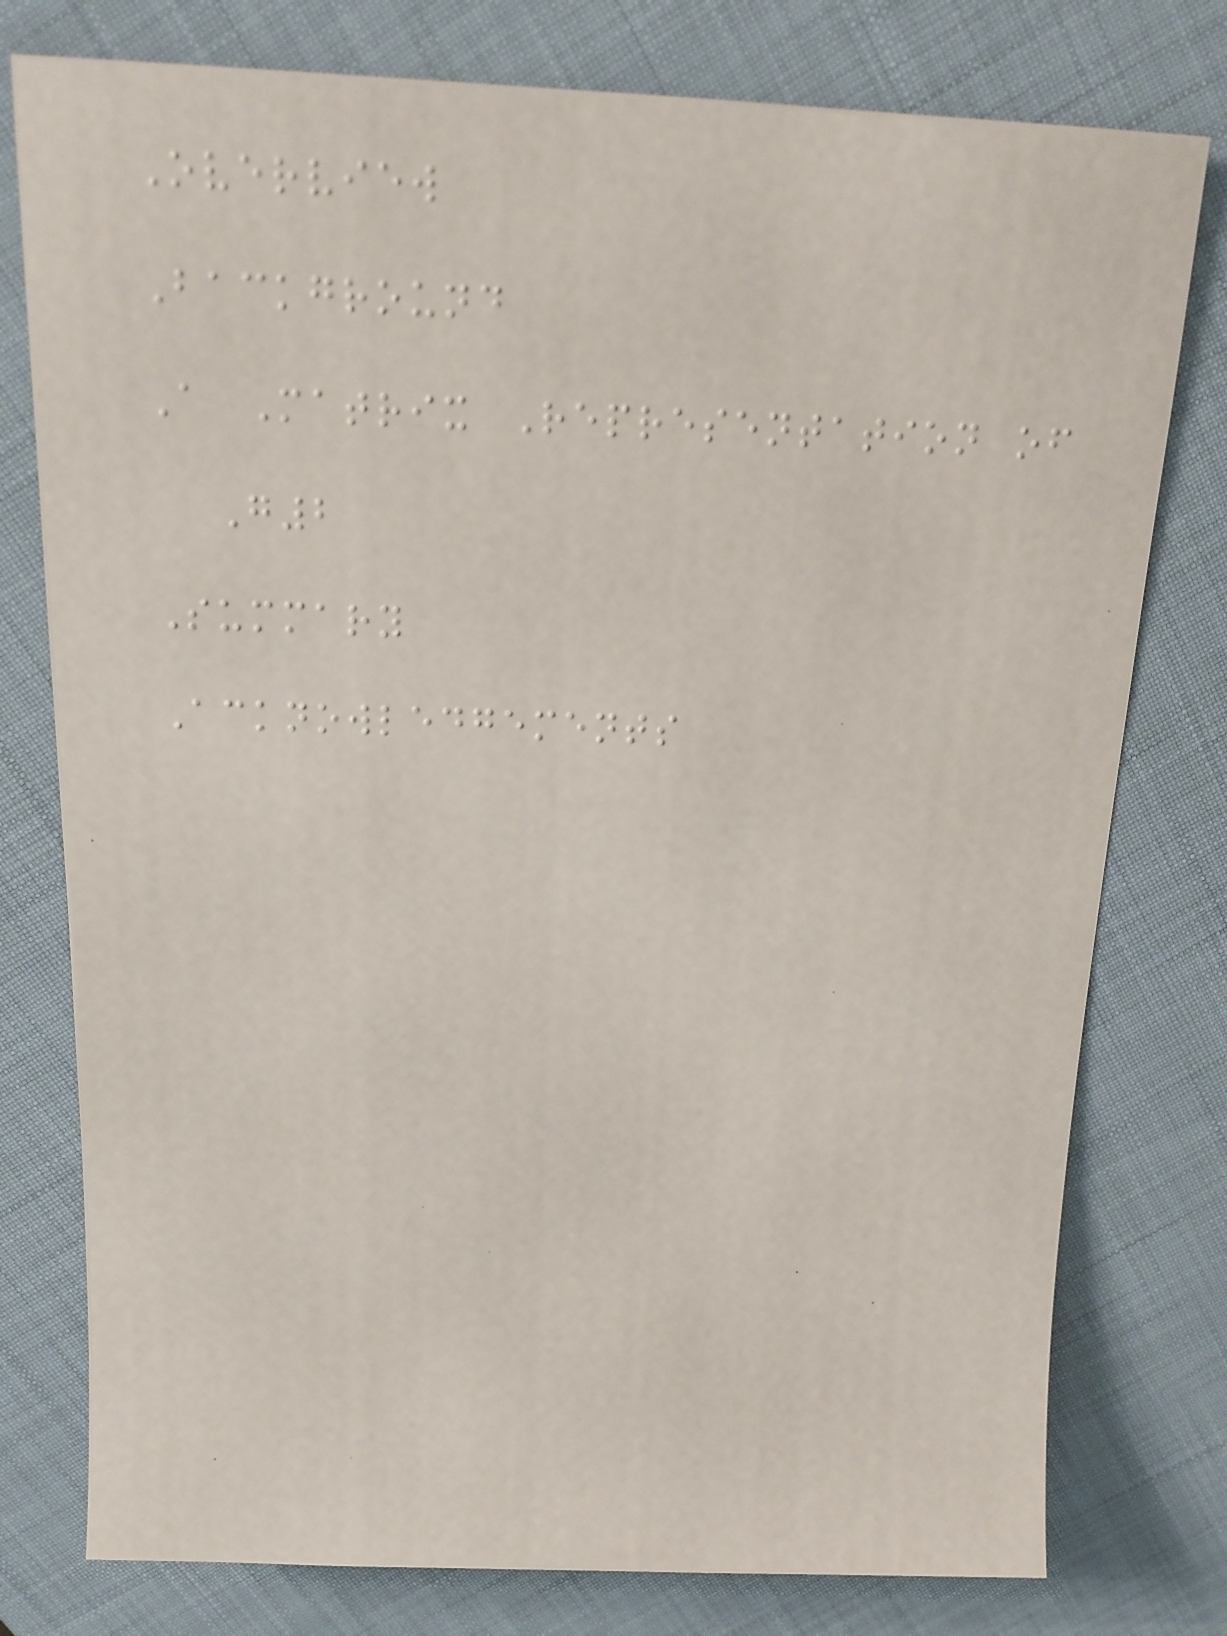Overview
Background
A Matrix Representation of
G2
Summary
Acknowledgements
